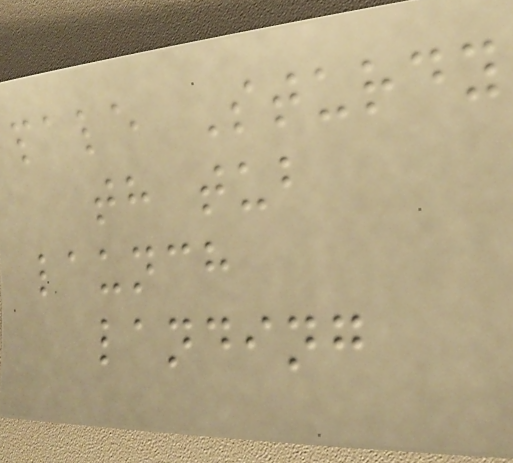pale Sturdy
th tub
launch
landing
